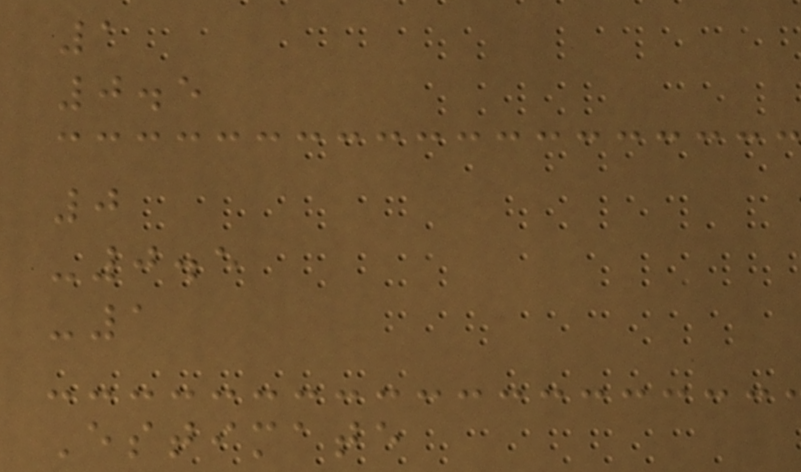1
0.5
0
-0.5
-1
Estimate
